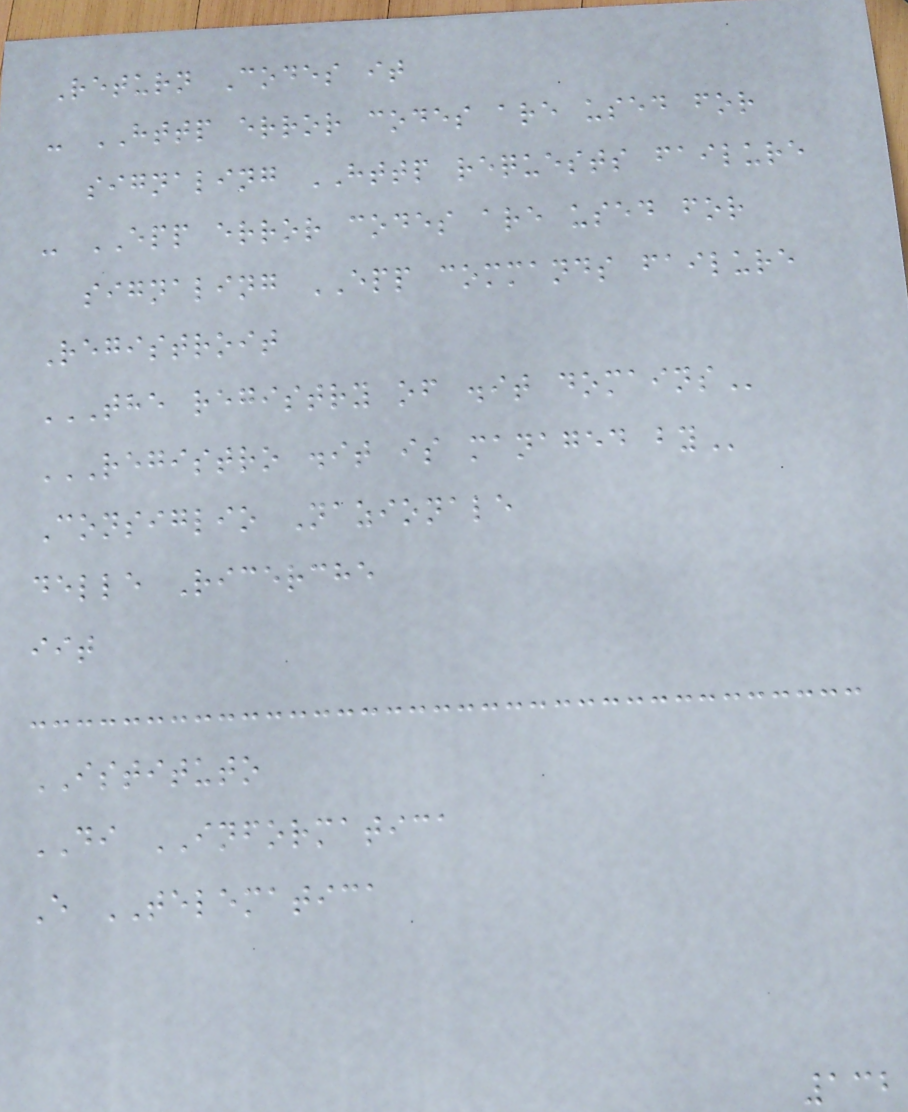Return Codes it
- HTTP error codes are used for
signaling HTTP requests failure
- EPP error codes are used for
signaling EPP commands failure
Registroit
THE REGISTRY OF .IT DOMAINS
REGISTRO .IT IS MANAGED BY
Consiglio Nazionale
delle Ricerche
iit
ISTITUTO
DI INFORMATICA
E TELEMATICA
132
